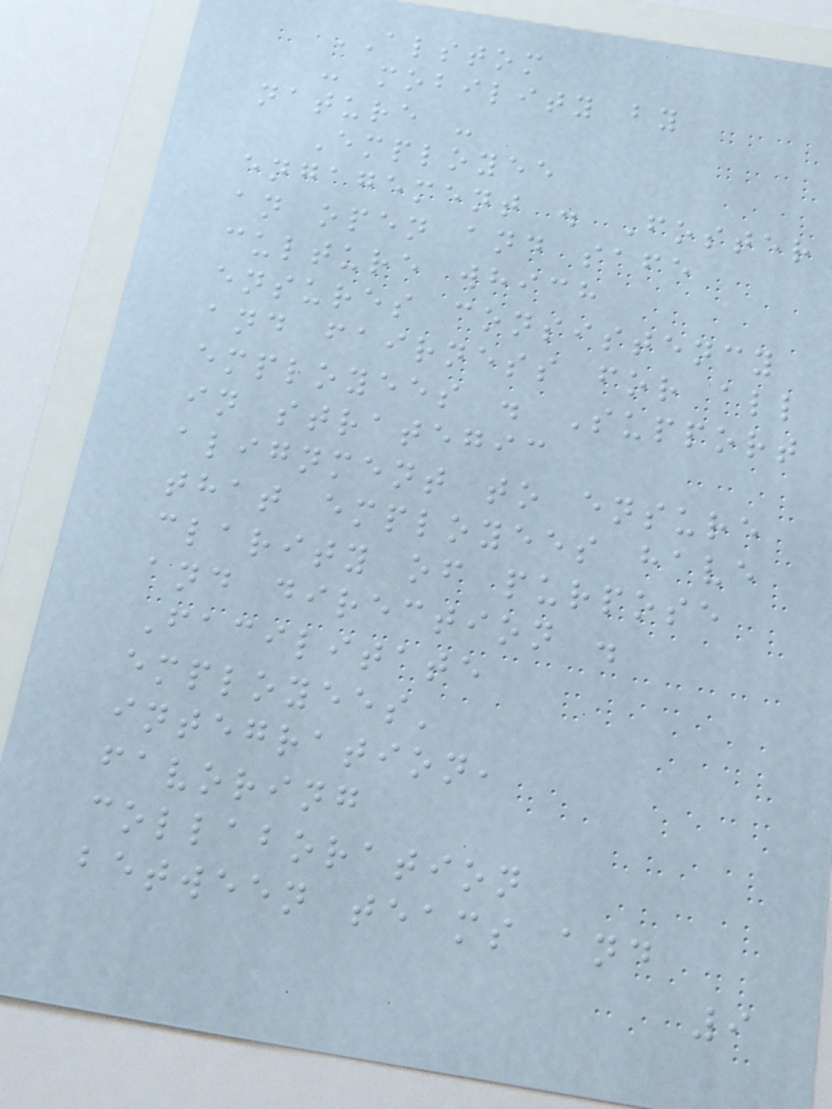ALSTOM
- mobility by
nature -
Employee
engagement . Foster
an open and safe
culture which
ensures consistency
and fairness for all
employees . Support
in strategic
alignment to ensure
that employees have
clarity of purpose
and direction .
Facilitate
employees'
integration,
favoring
collaboration
between teams and
9
